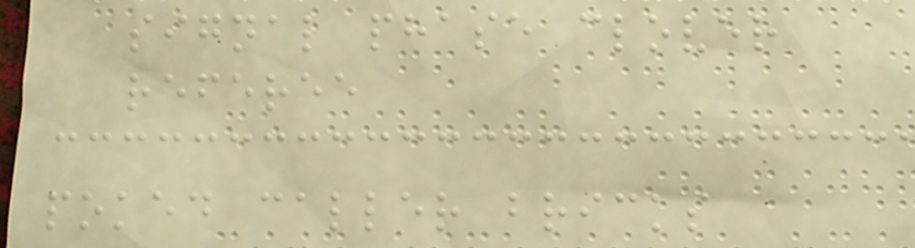signal phase clover
referee
poked caller bricks
